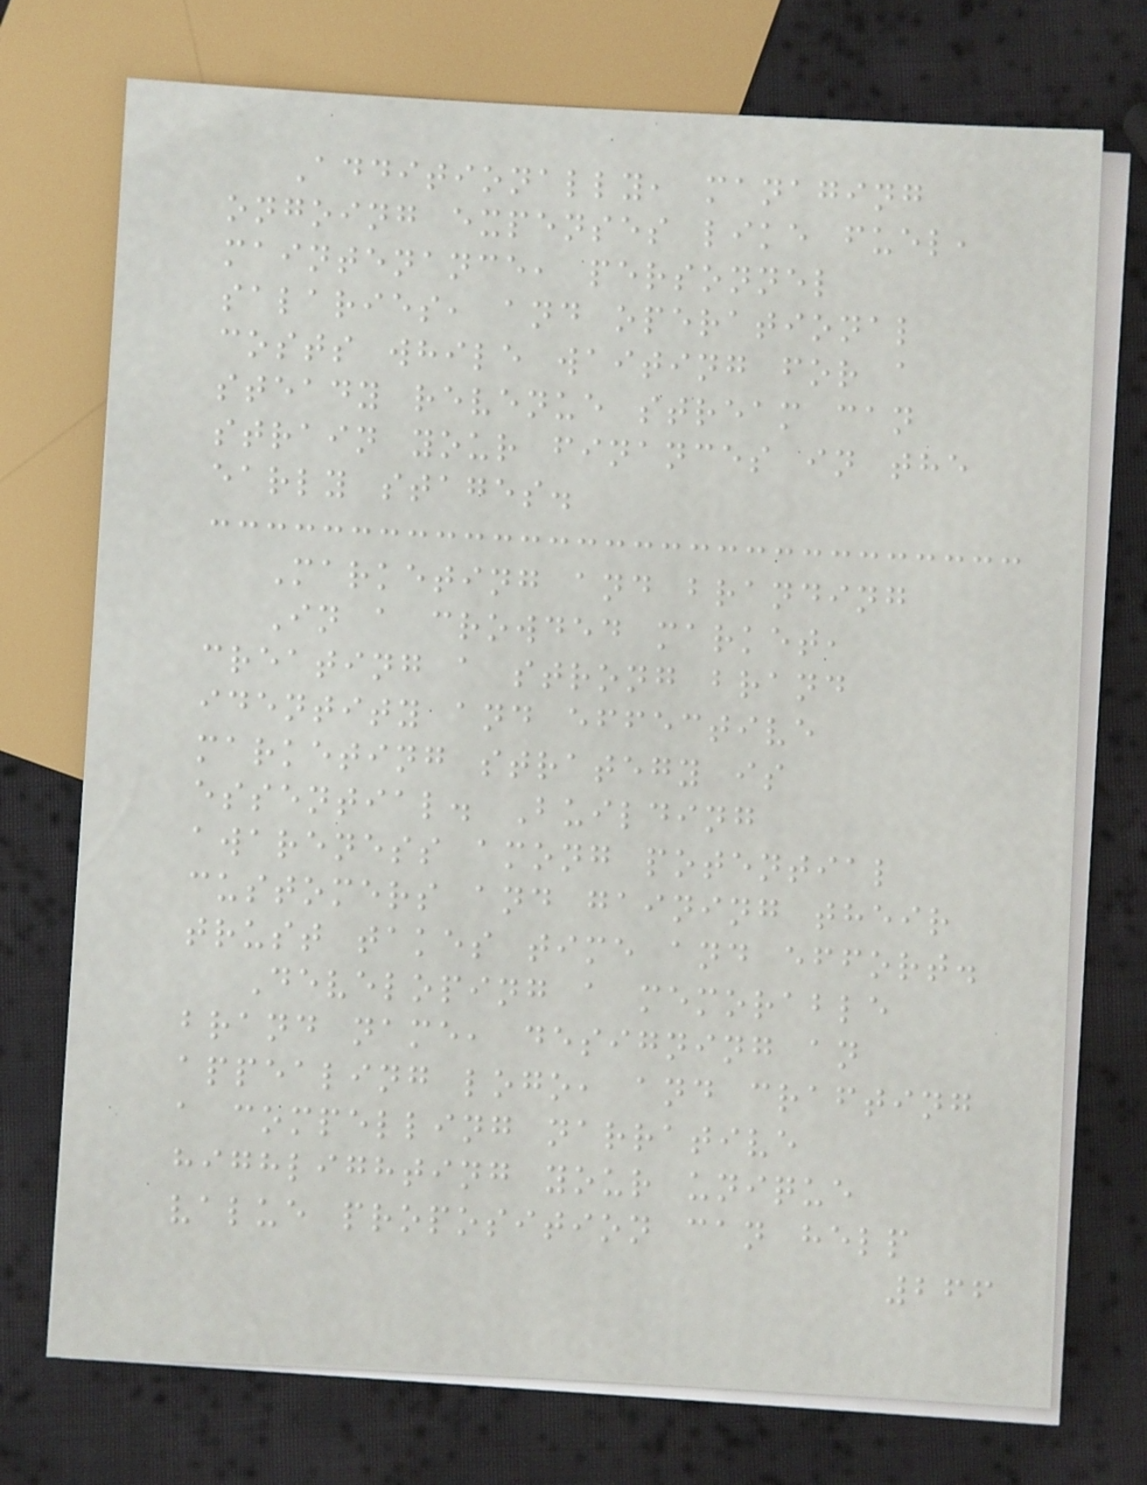Additionally, managing
ongoing expenses like fuel,
maintenance, personnel
salaries, and operational
costs while waiting for a
steady revenue stream can
strain your finances in the
early stages.
Marketing and branding
In a crowded market,
creating a strong brand
identity and effective
marketing strategy is
essential. Building
awareness among potential
customers and gaining their
trust takes time and effort.
Developing a memorable
brand name, designing an
appealing logo, and crafting
a compelling narrative
highlighting your unique
value proposition can help
266
